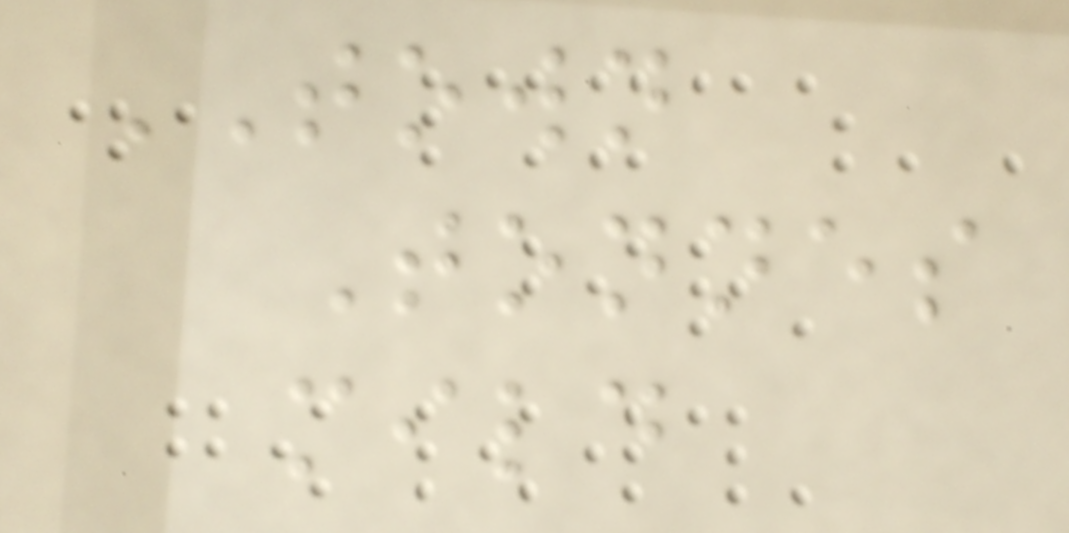TOWN
Tonnes
mild
